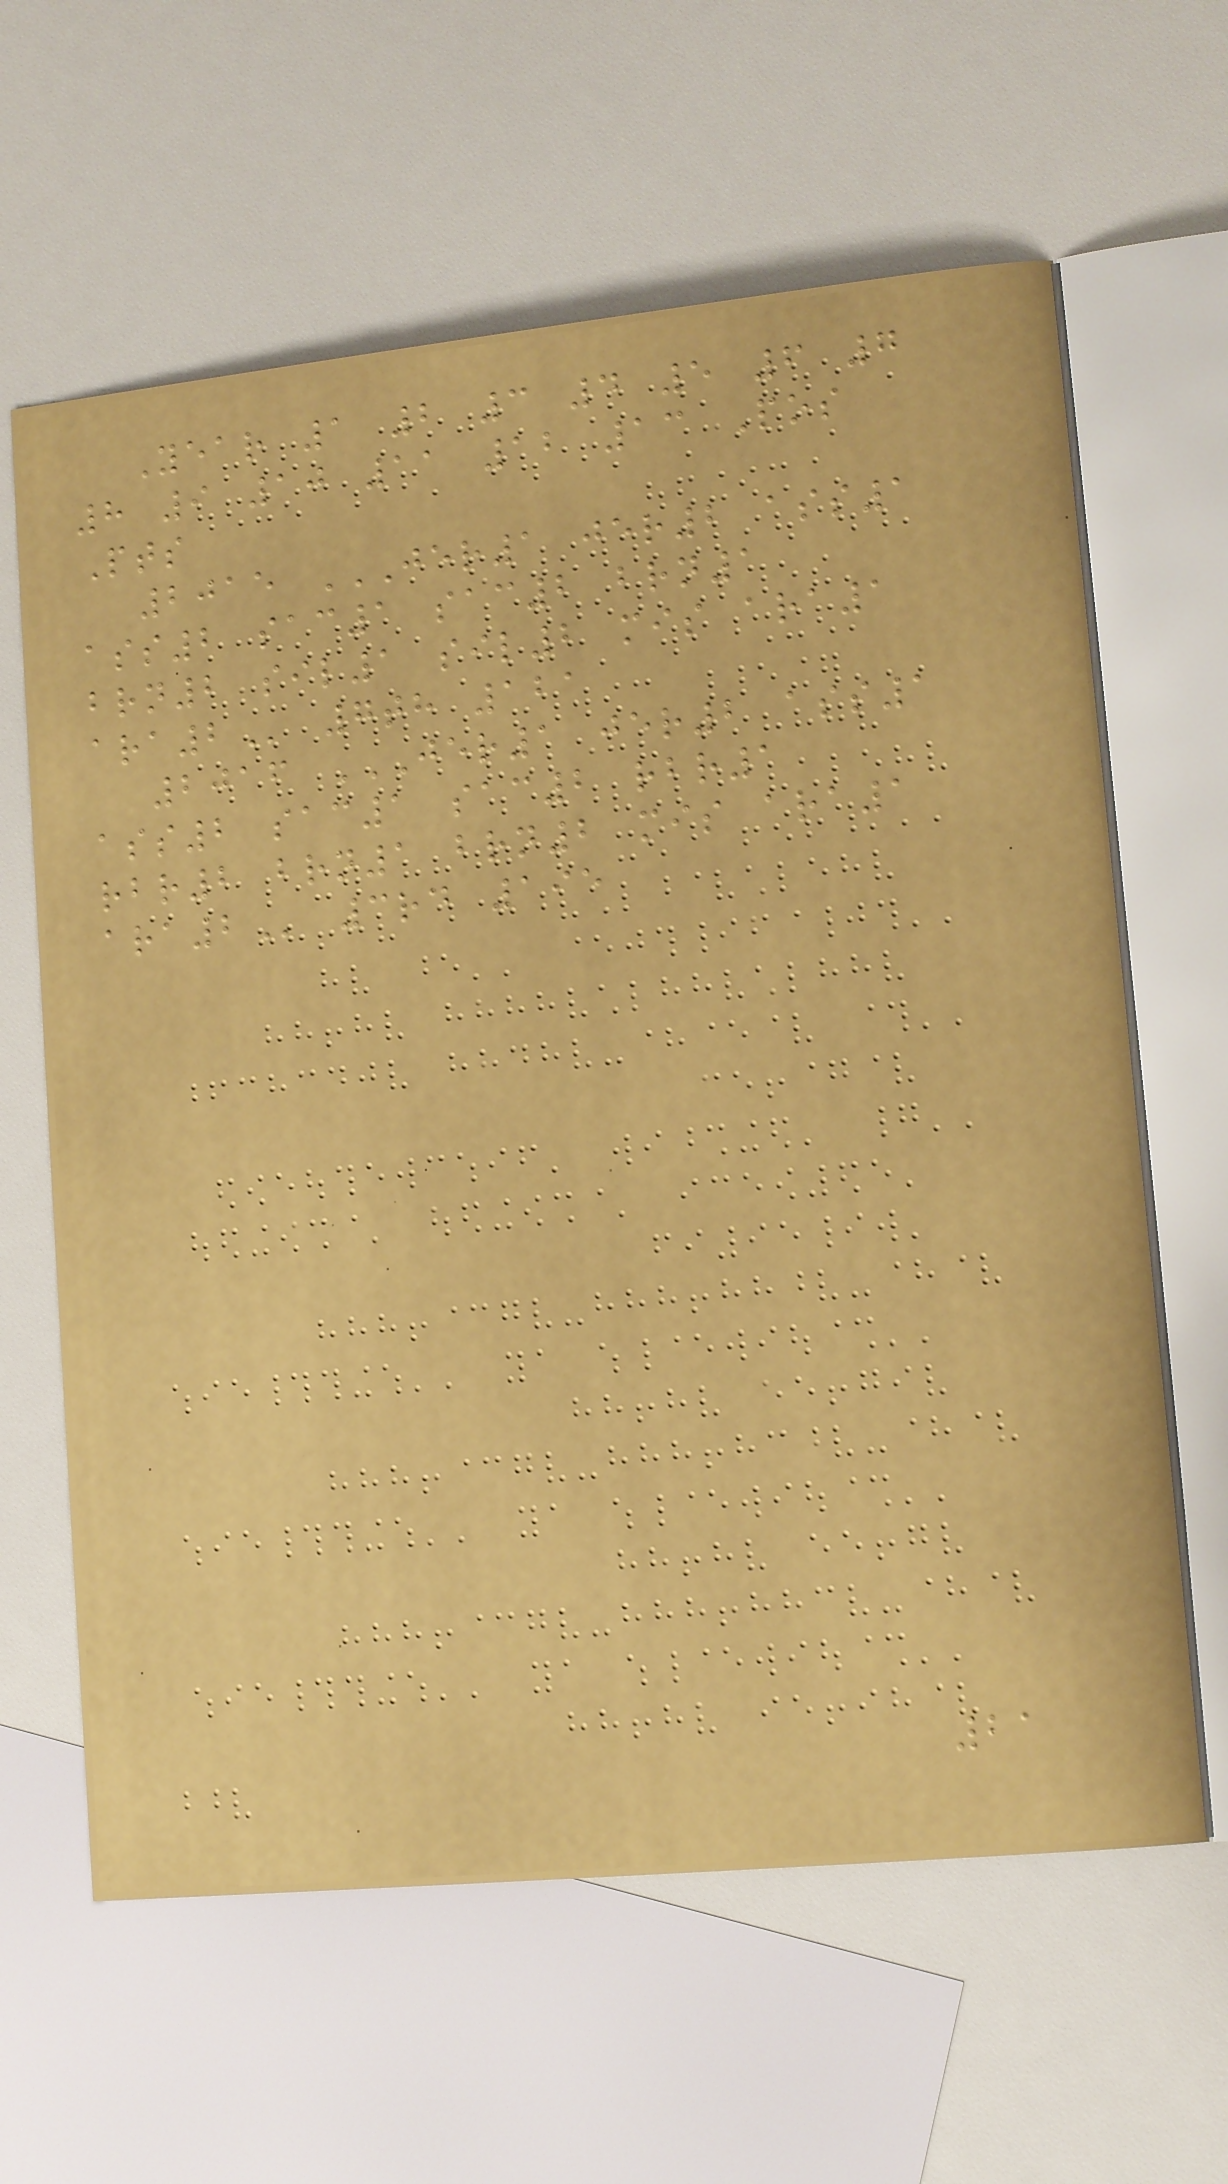Year 1 2 3 4 5 6 7
8 9 10 11 12 13 Pos
Pts
2015 JER1 JER2 ASS1
ASS2 SAC1 SAC2 BRN1
BRN2 SIL1 SIL2 MIS ARA1
ARA2 7th 121
2016 JER1 JER2 ASS1
ASS2 SAC1 SAC2 RBR1
RBR2 BRN1 BRN2 MIS ARA1
ARA2 3rd 195
21
